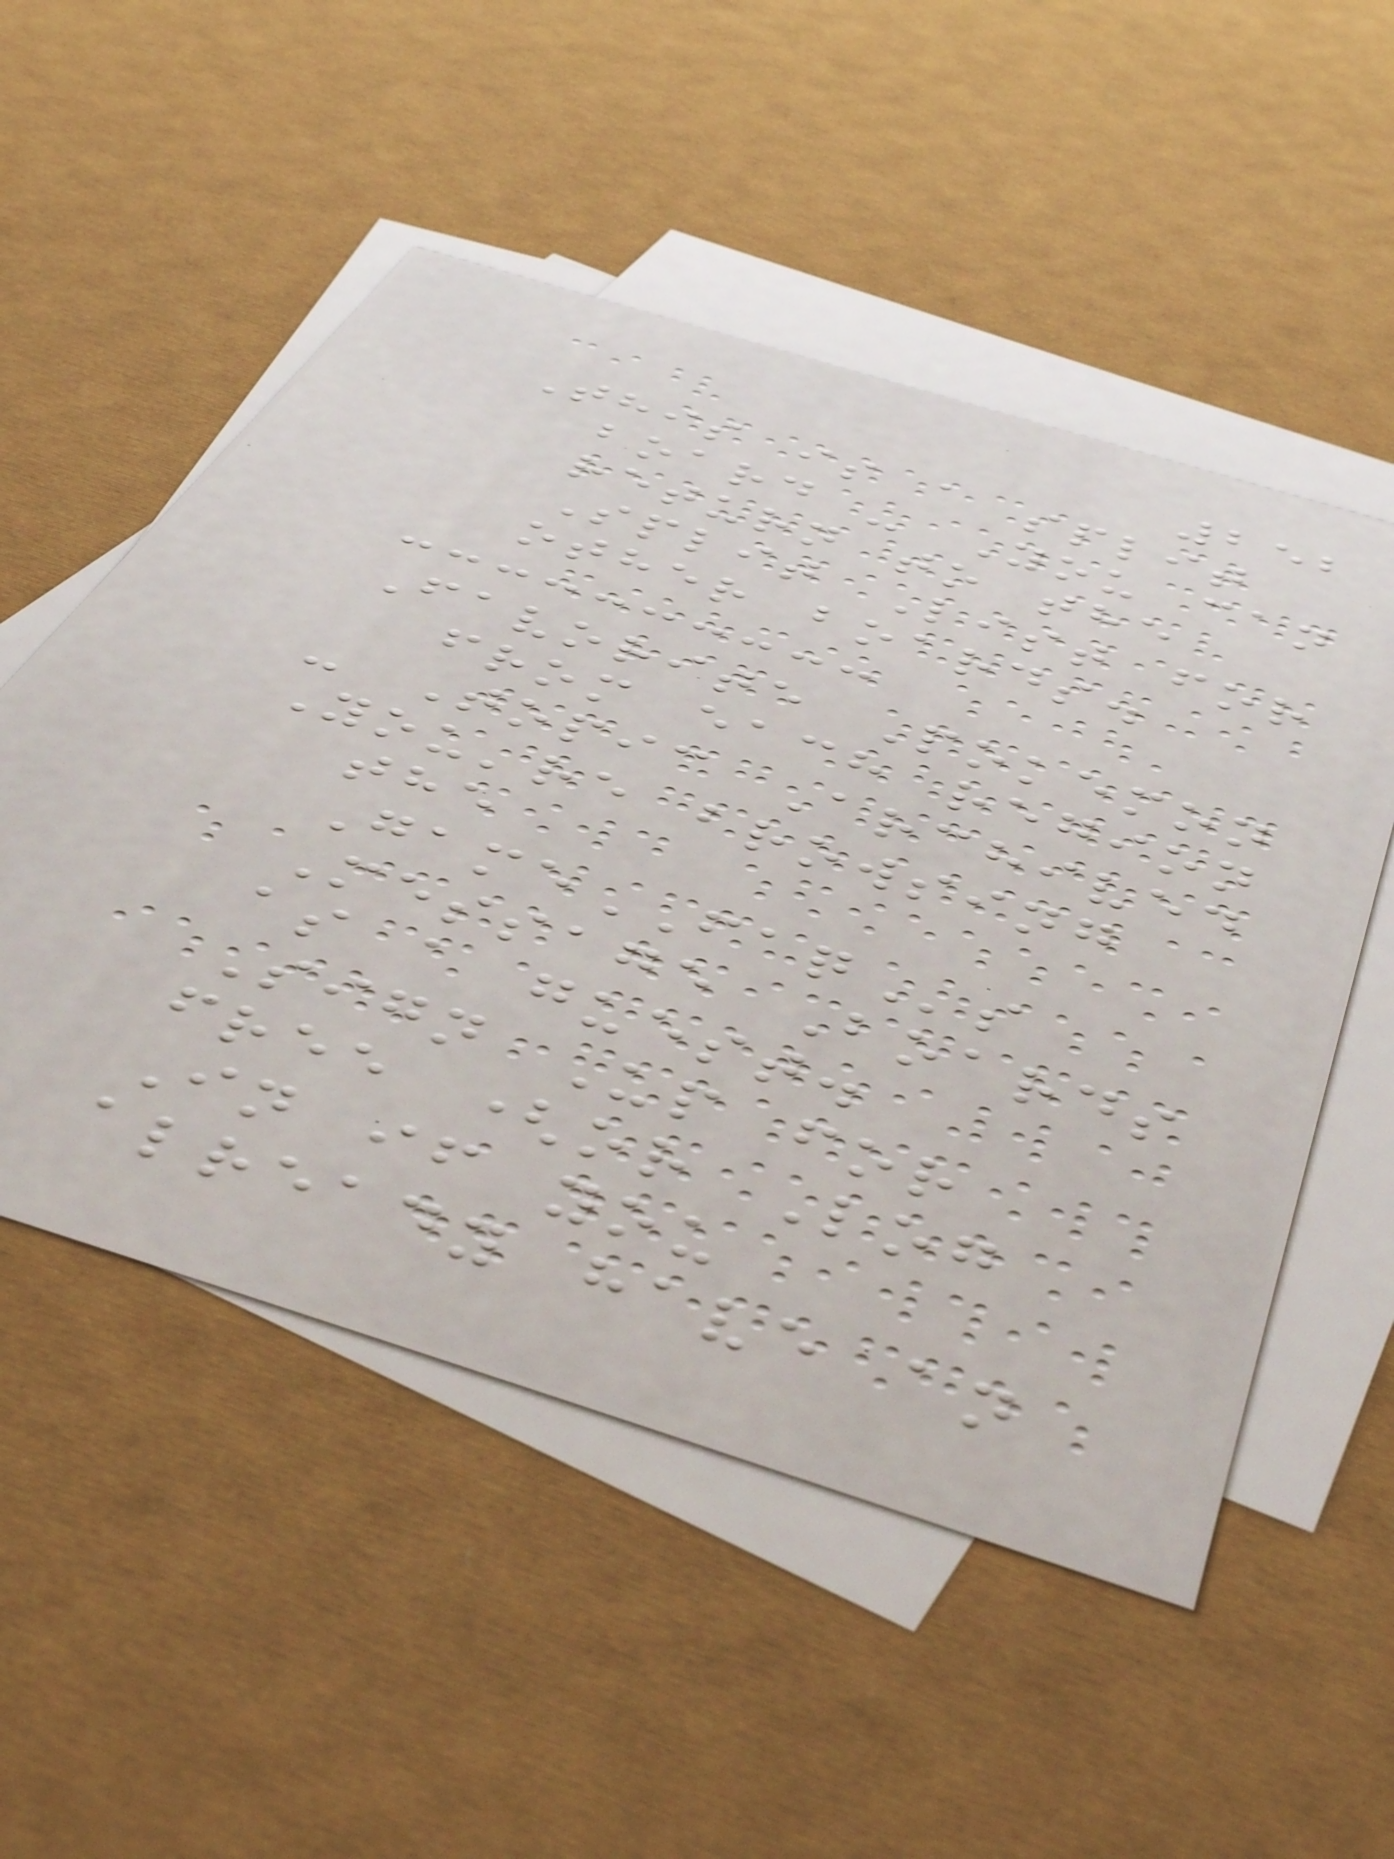252
This is a split
board - You can
return to the
Split List for
other boards.
Favorite Pokemon
from each region
- Topic Archived
You're browsing
the
GameFAQs
Message Boards
as a guest.
Sign Up for
free (or Log
In if you
already have an
